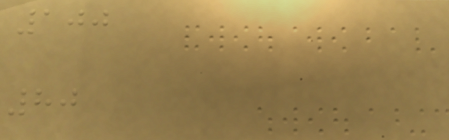100
80
